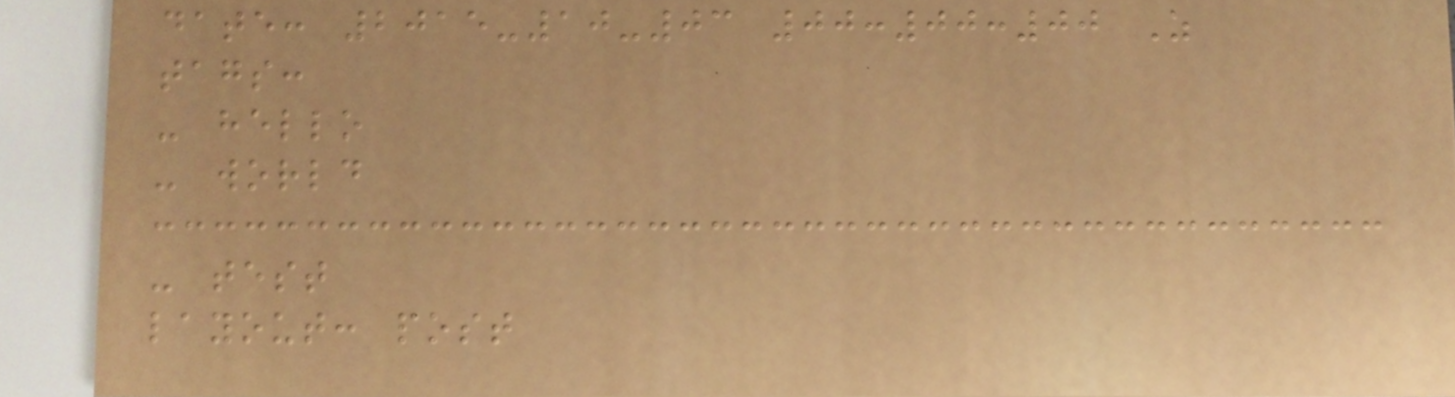date: 2015-10-03 00:00:00 Z
tags:
- hello
- world
- test
layout: post
